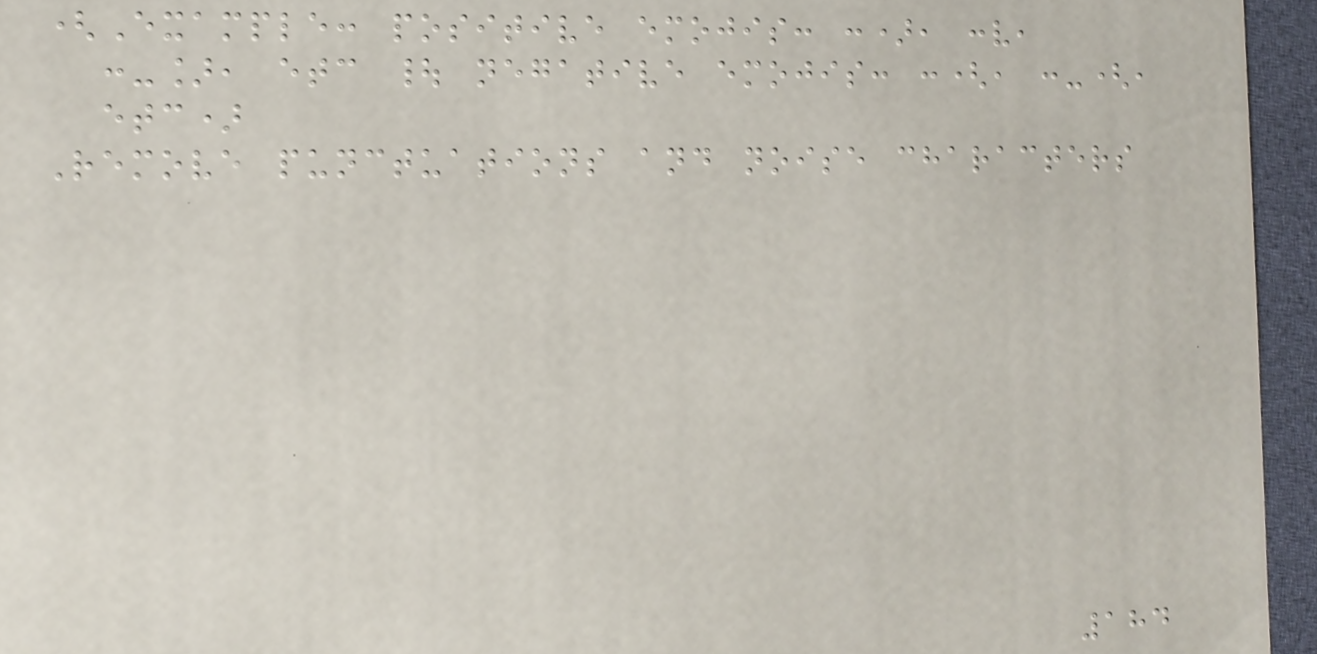(Example: positive emojis: :), :v,
:-], etc | negative emojis: :(, :-(,
etc)
Remove punctuations and noise characters
184
